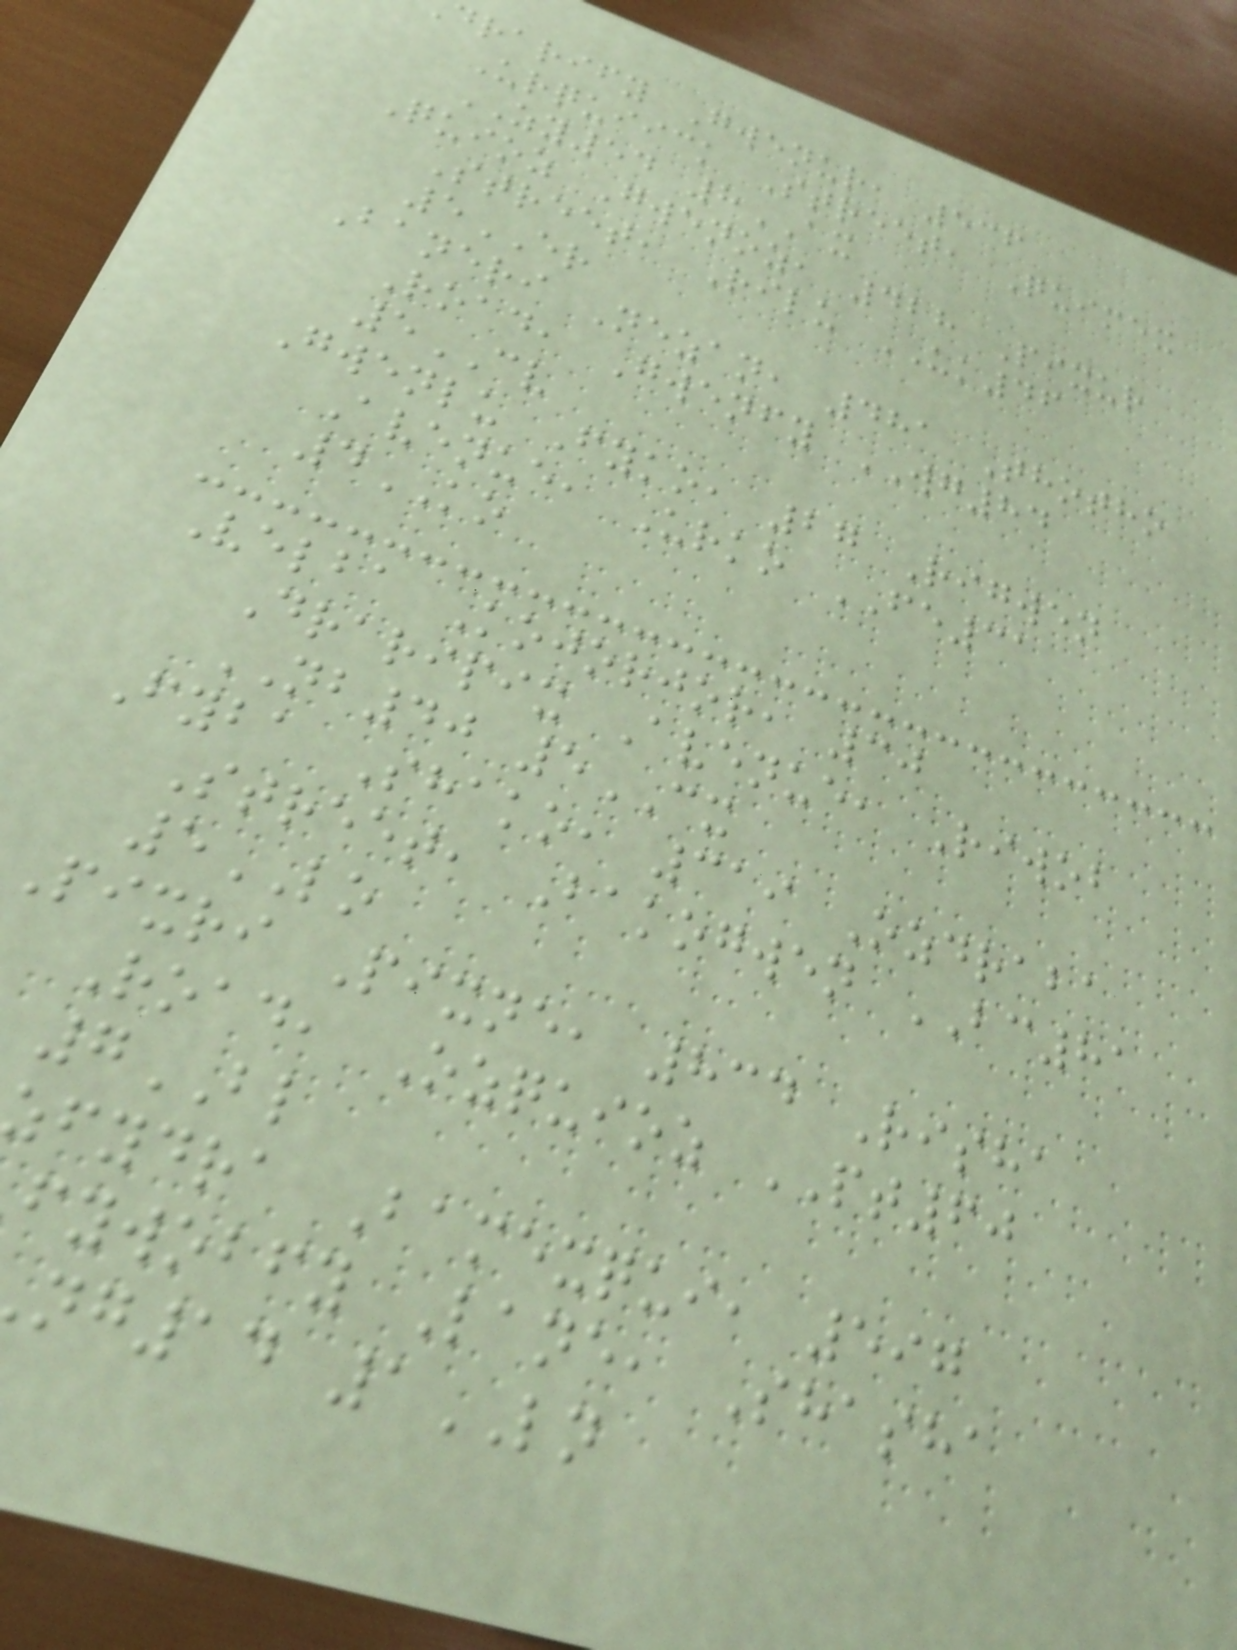drarify Gwenur, 536
Urquiick Street, Quimex
ZY54 8AX
Quioz Gwenoz, 428 Pixur
Street, Rilu UK46
5ER
Baneri Nezan, 481 Thotho
Road, Gwenfy WG84
5CV
Gwenlu Fyko, 27 Rigwen
Avenue, Urko FE31
4KO
Velba Kojorjor, 30
Draripix Avenue, Riwob
NB40 5CX
Fyba Shako, 319 Ozdraba
Street, Bakogwen BC81
5LO
Pixri Pixne, 834 Risha
Road, Ozquioz PT60
7BL
fydra Bamexqui, 597
fywobfy Lane, Shasha
ng14 1LN
